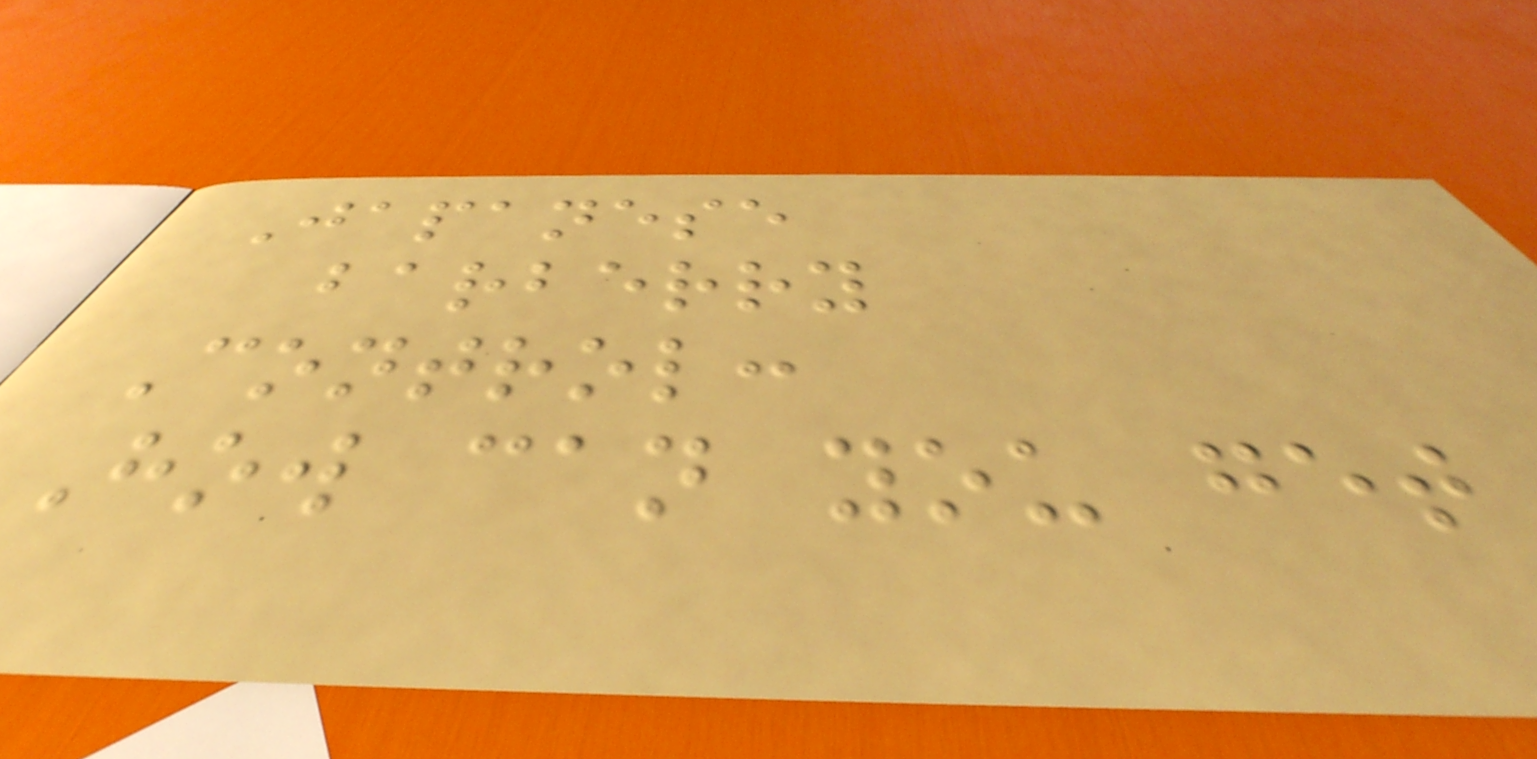Japanese
barberry
Control:
How can you get
